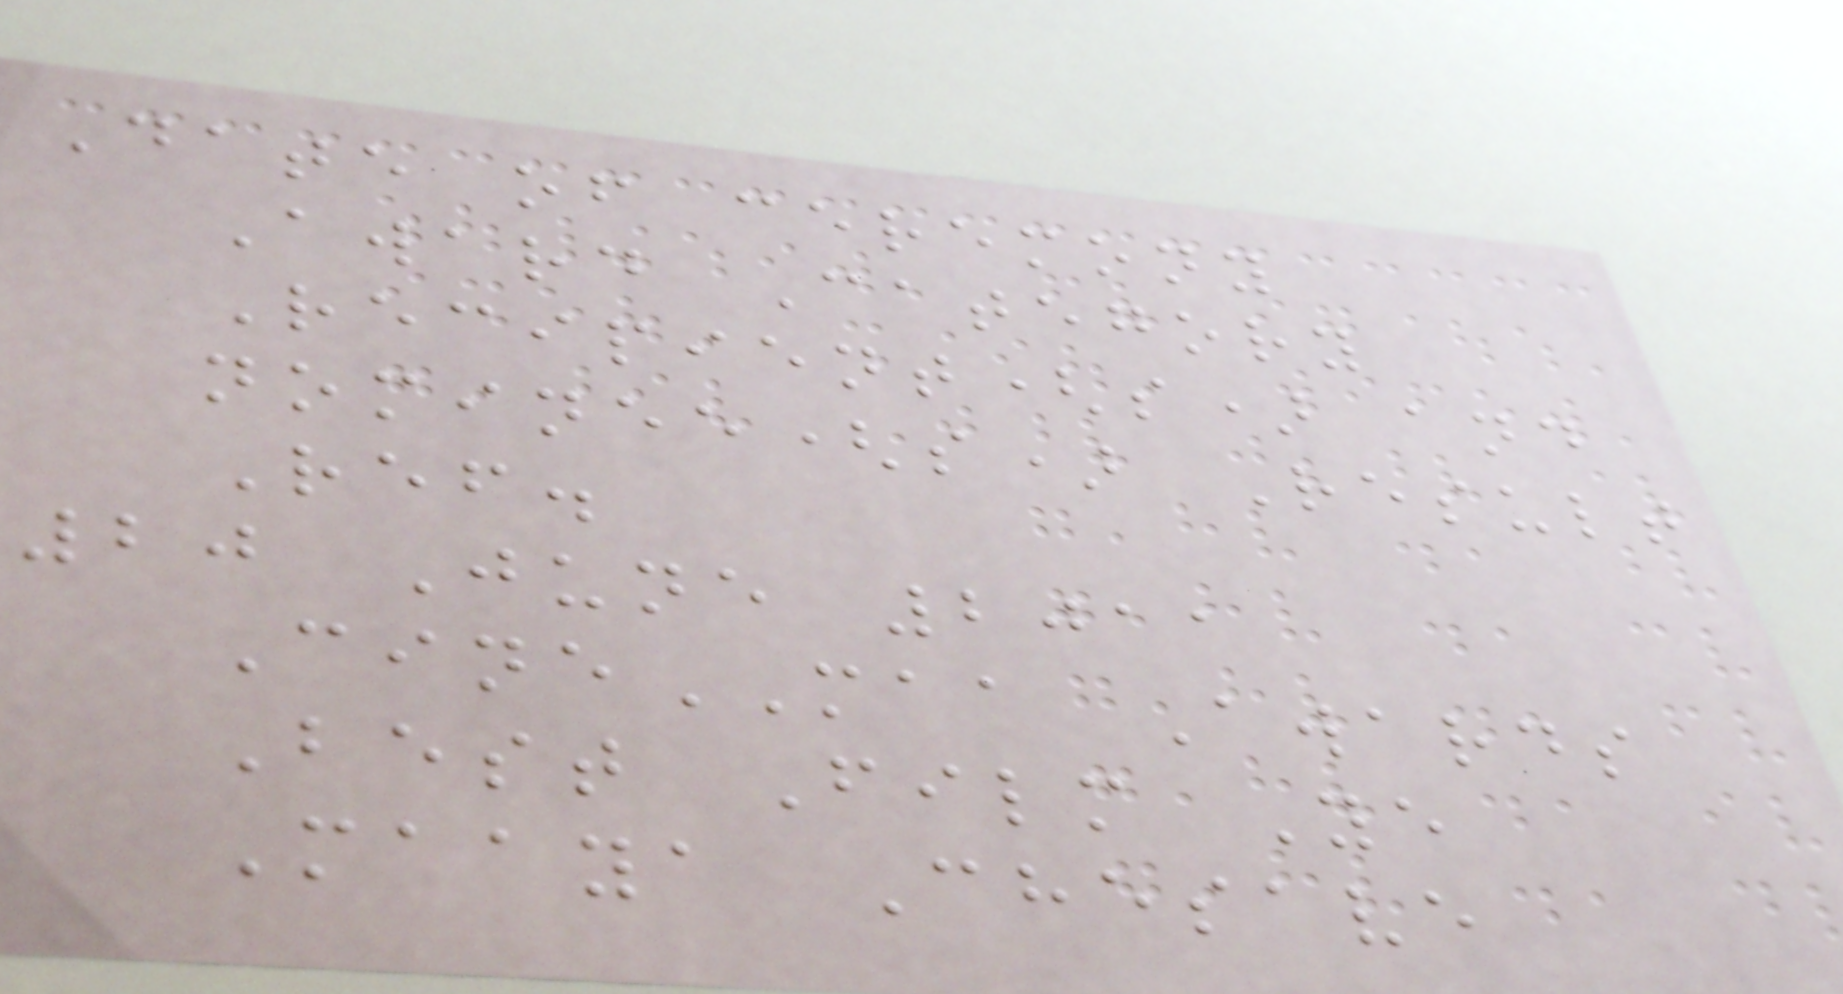Date of ceremony
Award Category
Recipient(s) and
nominee(s) Result
Ref.
20 June 2011
CineMAA Awards
Best Film Ye
Maaya Chesave
